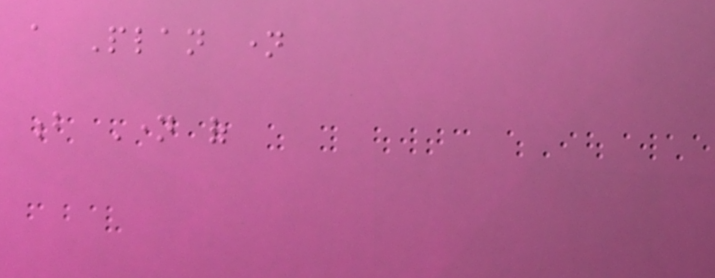a Plan name
b Name of
